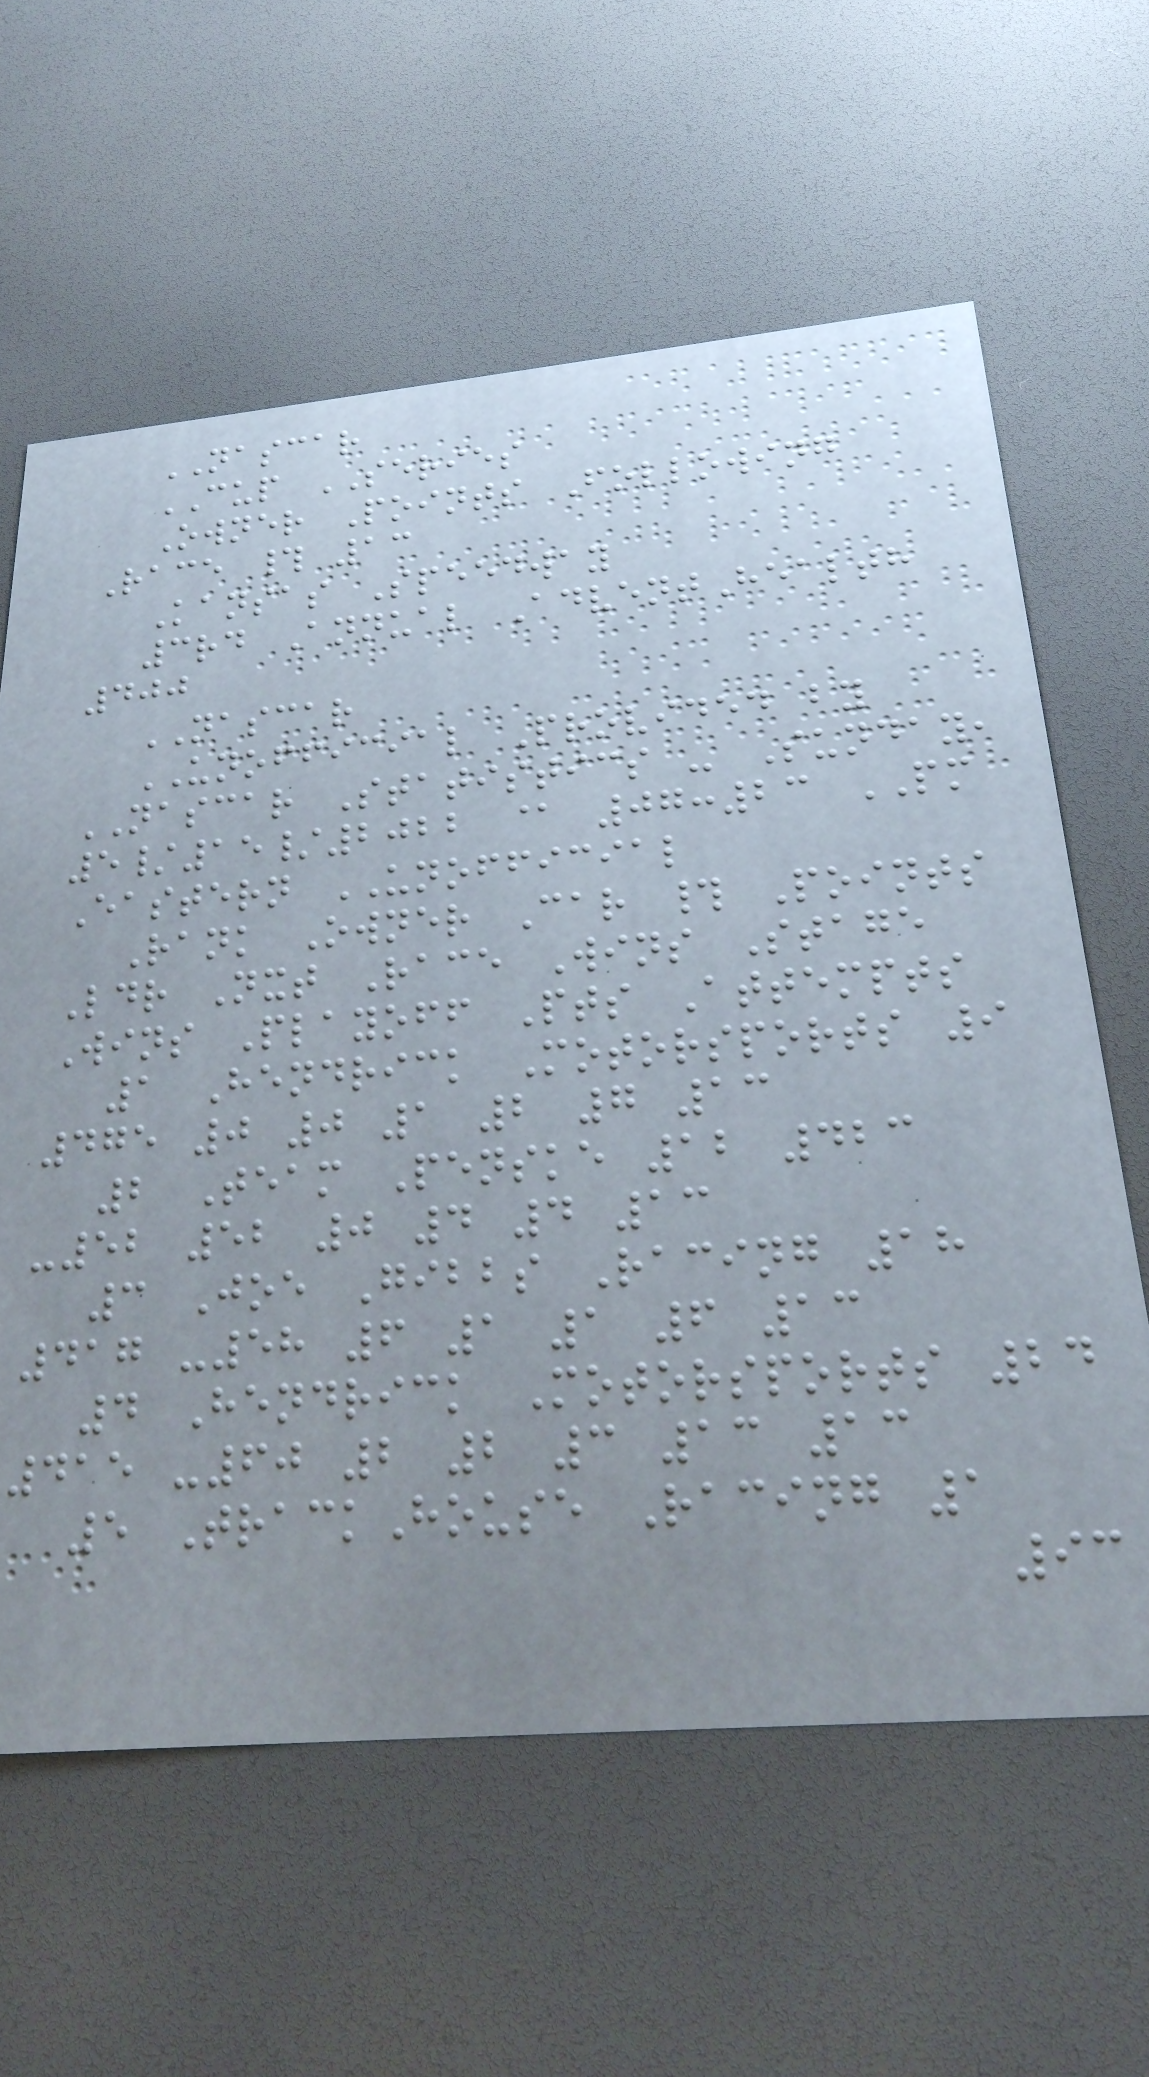NASCAR
CUP SERIES
Owner Points Following
Race # 13
Kansas Speedway
3rd Annual AdventHealth
400
NASCAR
UNOFFICIAL Provided by
NASCAR Statistics - Sunday,
5/15/2022 @ 07:23 PM
Eastern UNOFFICIAL
Rank Owner Car # Points
Ldr Nxt Race Wins Stage
Wins Playoff Pts Attempts
1 Hendrick Motorsports 9
475 0 0 1 2 7 13
2 Team Penske 12 423
-52 52 0 4 4 13
3 Joe Gibbs Racing 18
417 -58 6 1 1 6 13
4 Hendrick Motorsports 24
415 -60 2 2 3 13 13
5 TrackHouse Racing 1
93
